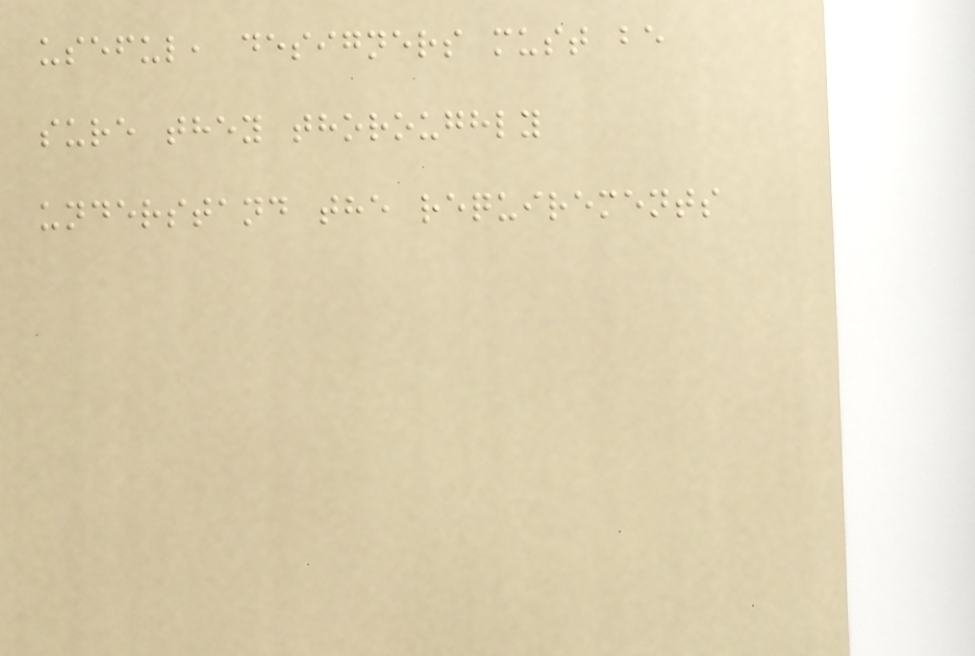useful, designers must be
sure they thoroughly
understand the requirements
